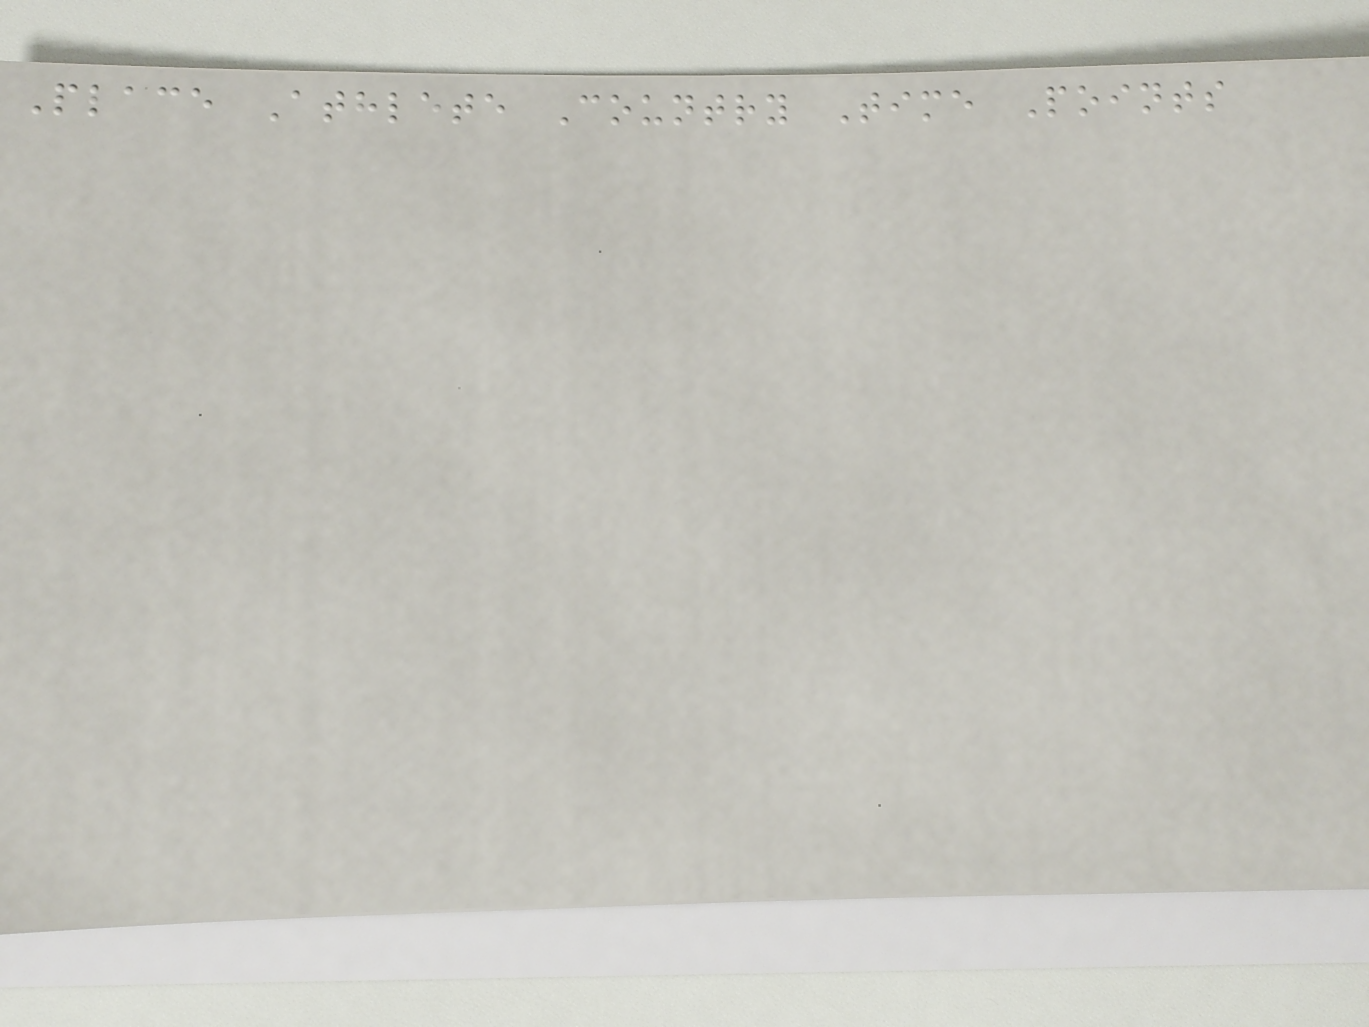Place Athlete Country Time Points
